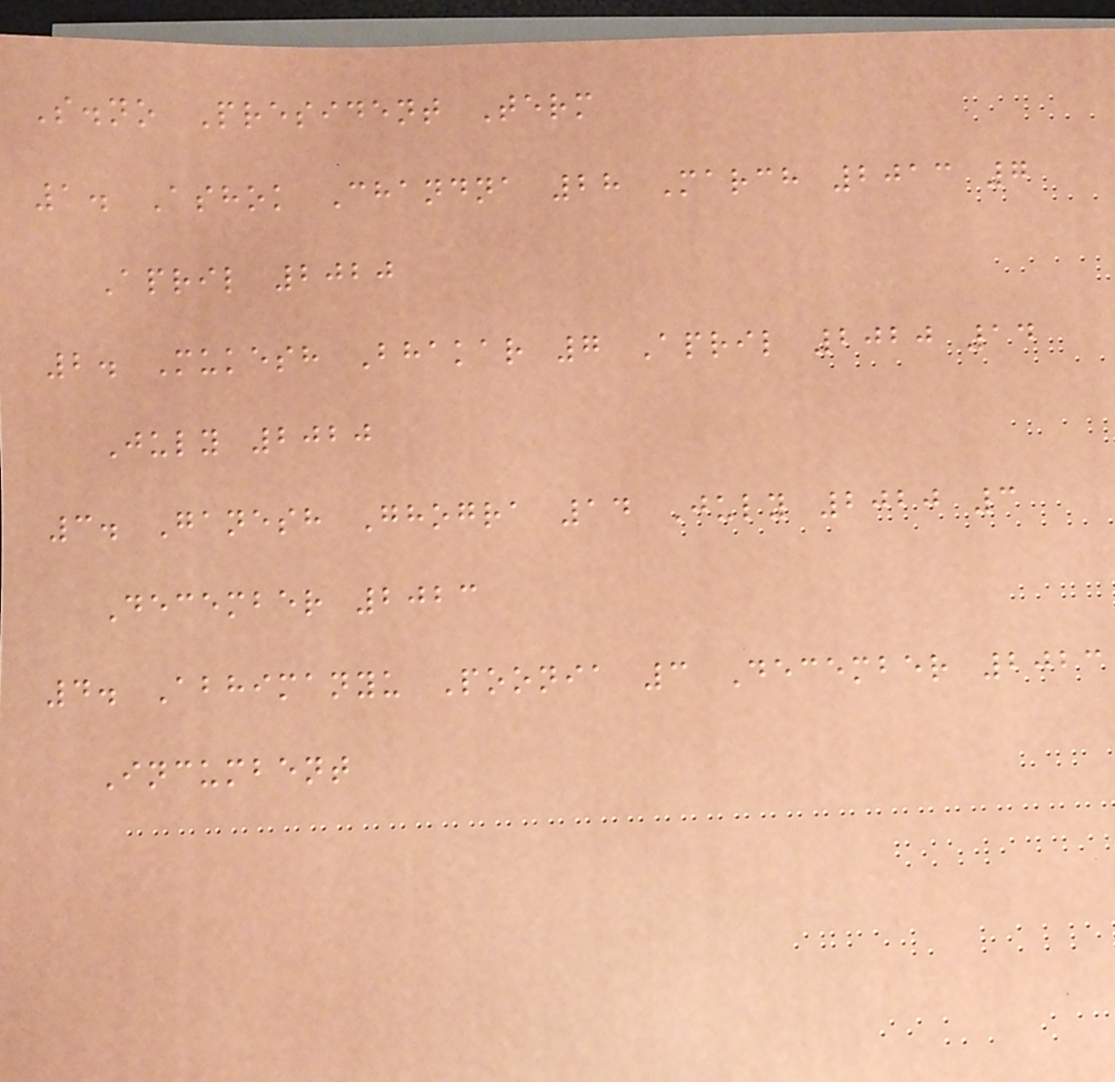S.no President Term
1. Ashok Chandna 28 March 2013 7
April 2020
2. Mukesh Bhakar 7 April 2020 14
July 2020
3. Ganesh Ghogra 14 July 2020 3
December 2023
4. Abhimanyu Poonia 3 December 2023
Incumbent
